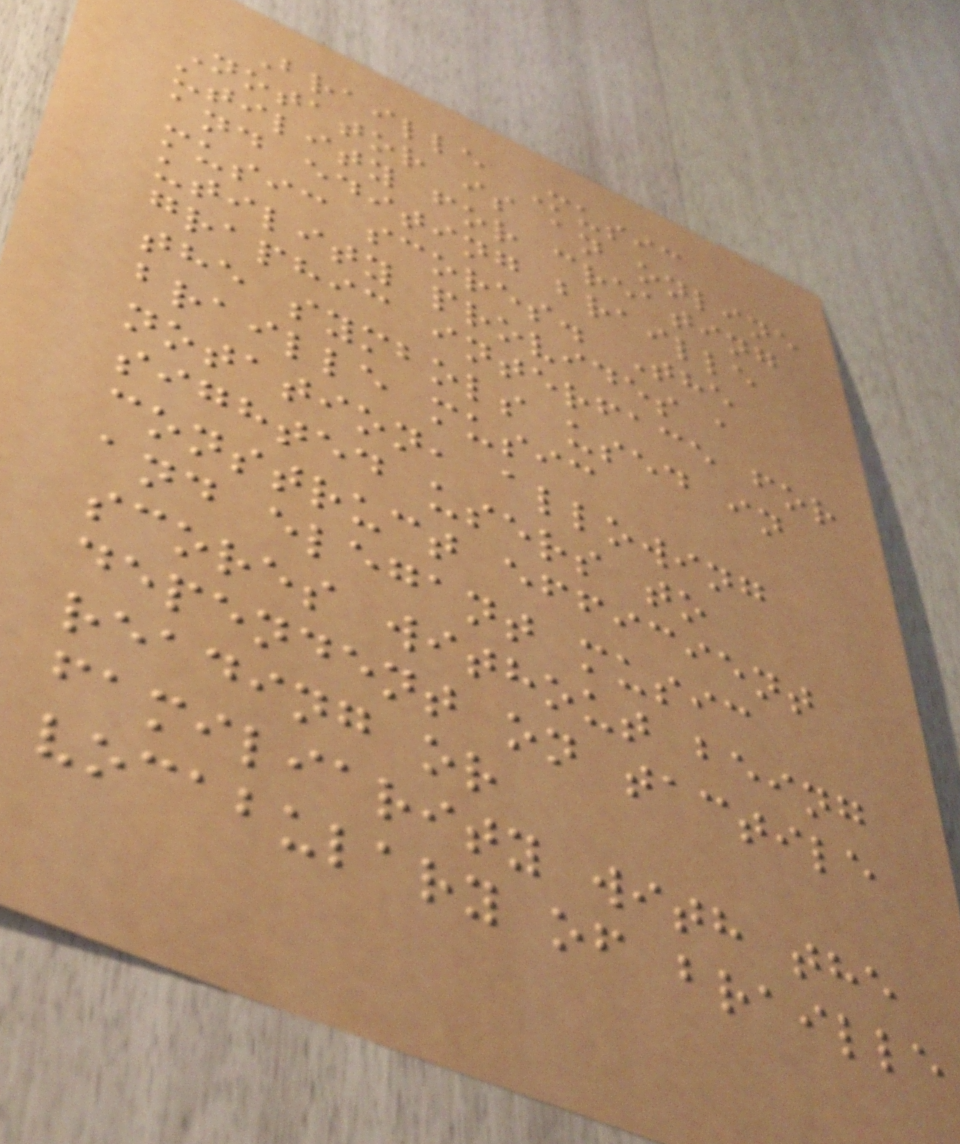Braille Music
Notator is an online
utility for creating
and editing braille
music scores. The
utility provides a
graphic interface for
the symbols used in
braille music
notation, allowing
sighted users to
construct efficient
and elegant music
scores without being
dependent on tactile
reading or
familiarity with the
vocabulary of braille
